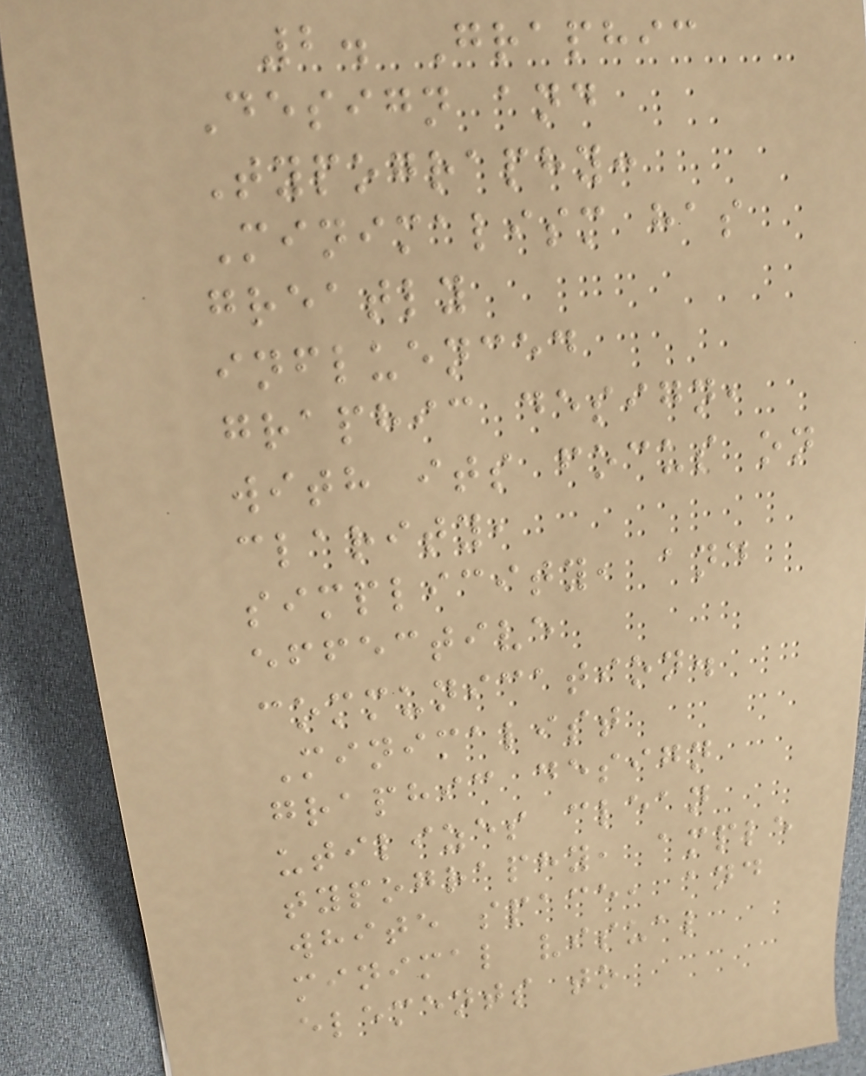2. Graphic
Design and
Typography:
Minimalism has
greatly
influenced
graphic design,
with its focus on
clarity,
simplicity, and
effective
communication.
Minimalist
graphic design
utilizes clean
typography, ample
white space, and
minimal visual
elements to
